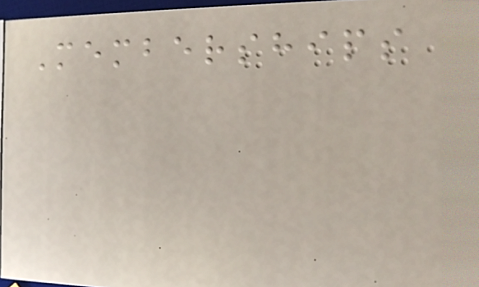Memberships
